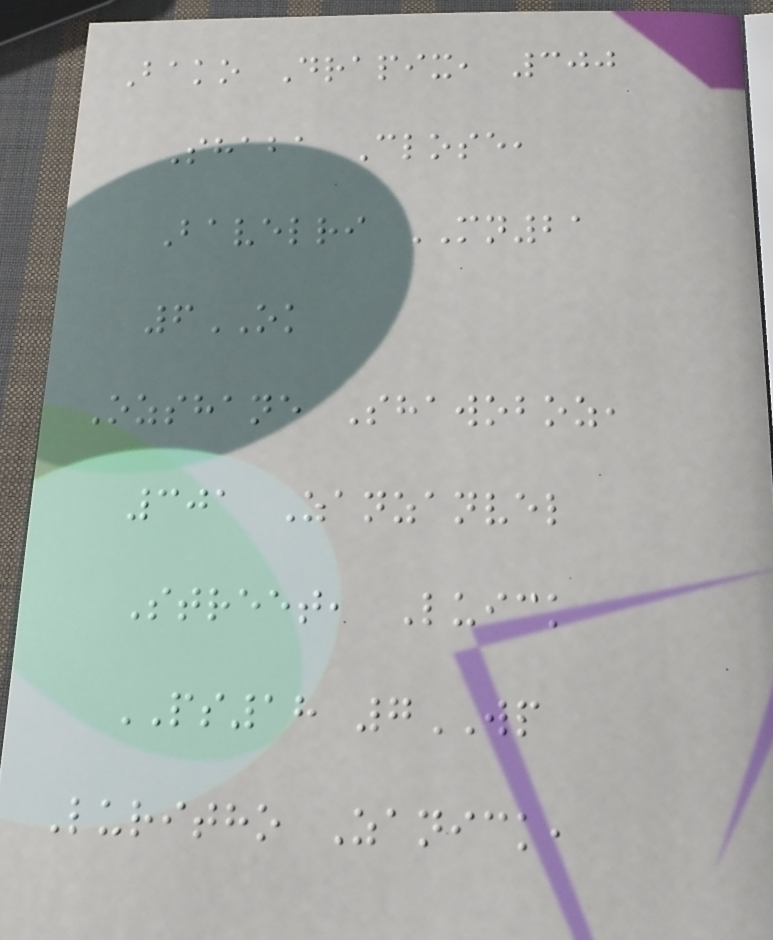Bako Drapix, 300
Shaba Close,
Bavelri MN21
6OK
Ozshane Shawoboz,
301 Zanzanvel
Street, Luick
PS18 7WP
Luritho Zanick,
